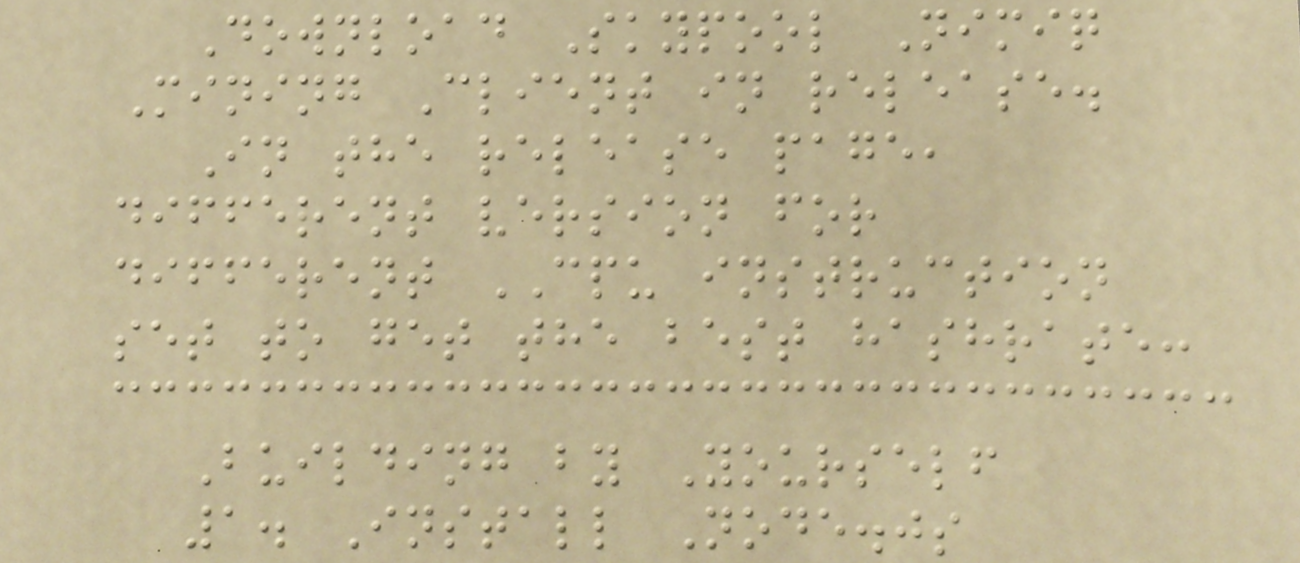Download Skypool Nimiq
Mining Client in release.
In the release page,
different version for
different CPU instruction
set to get the best hashrate:
Building by Yourself
1. Install Node.js
